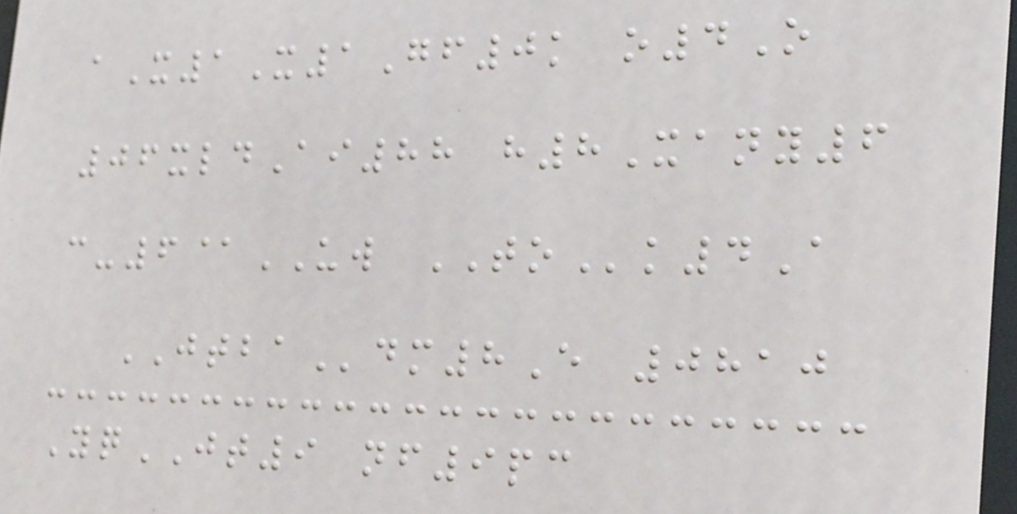aX1X1Gf0k o4O
06xldAi88 h8Xany6
c-6@UW TOk4A
JTBAdm8E 0810
YqJT9 nf9pc
